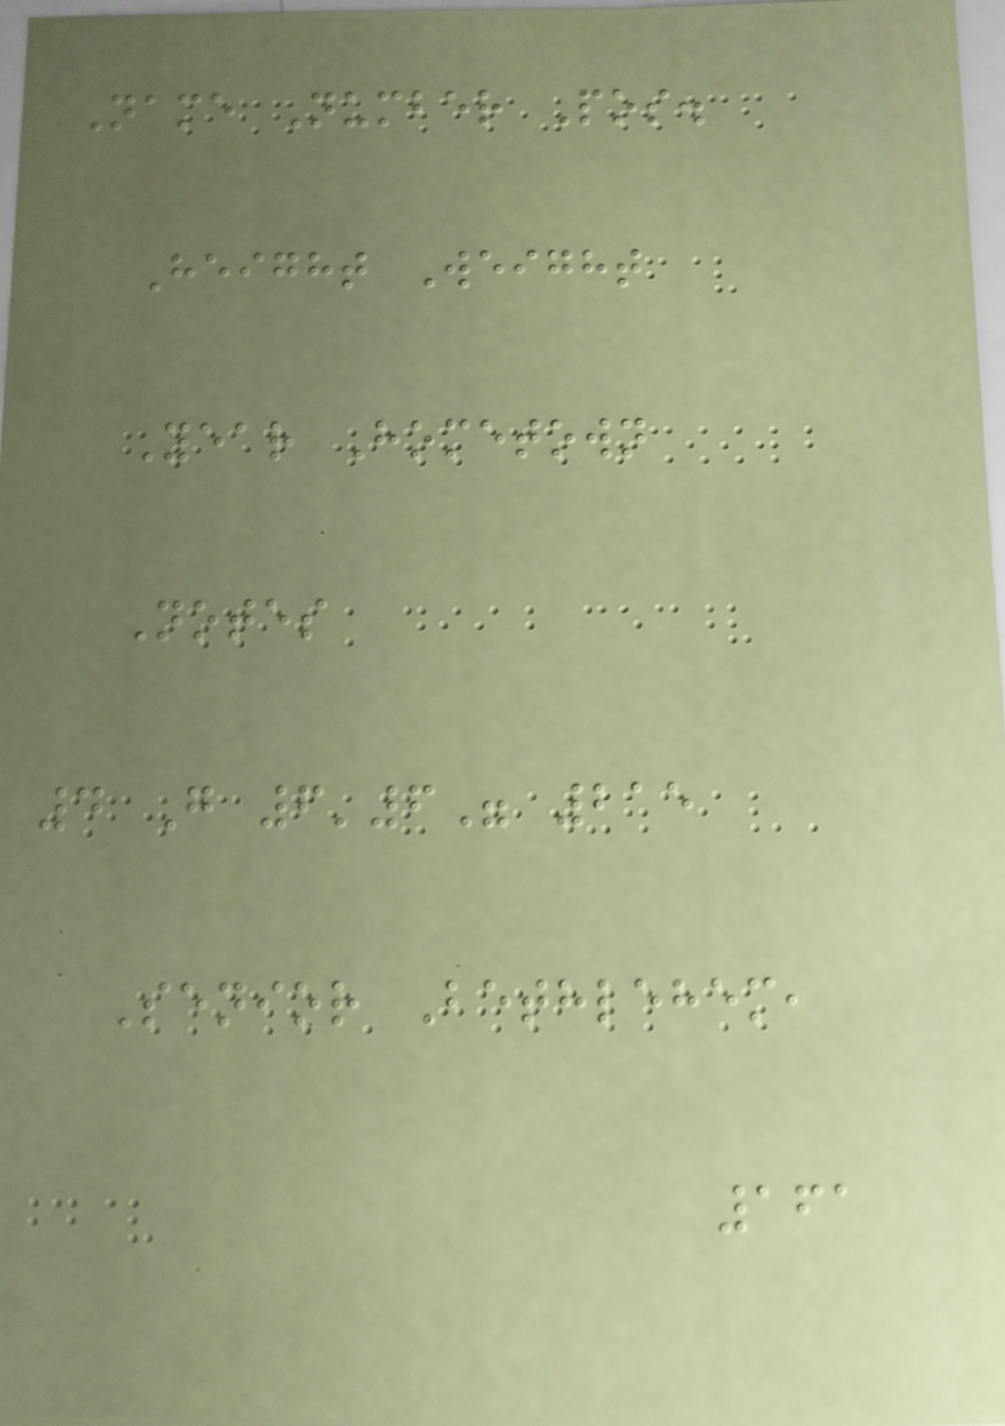Name Number Pos.
Height Weight
Year Hometown
Notes
4 G 6'6" 215
Senior Bethlehem,
161
